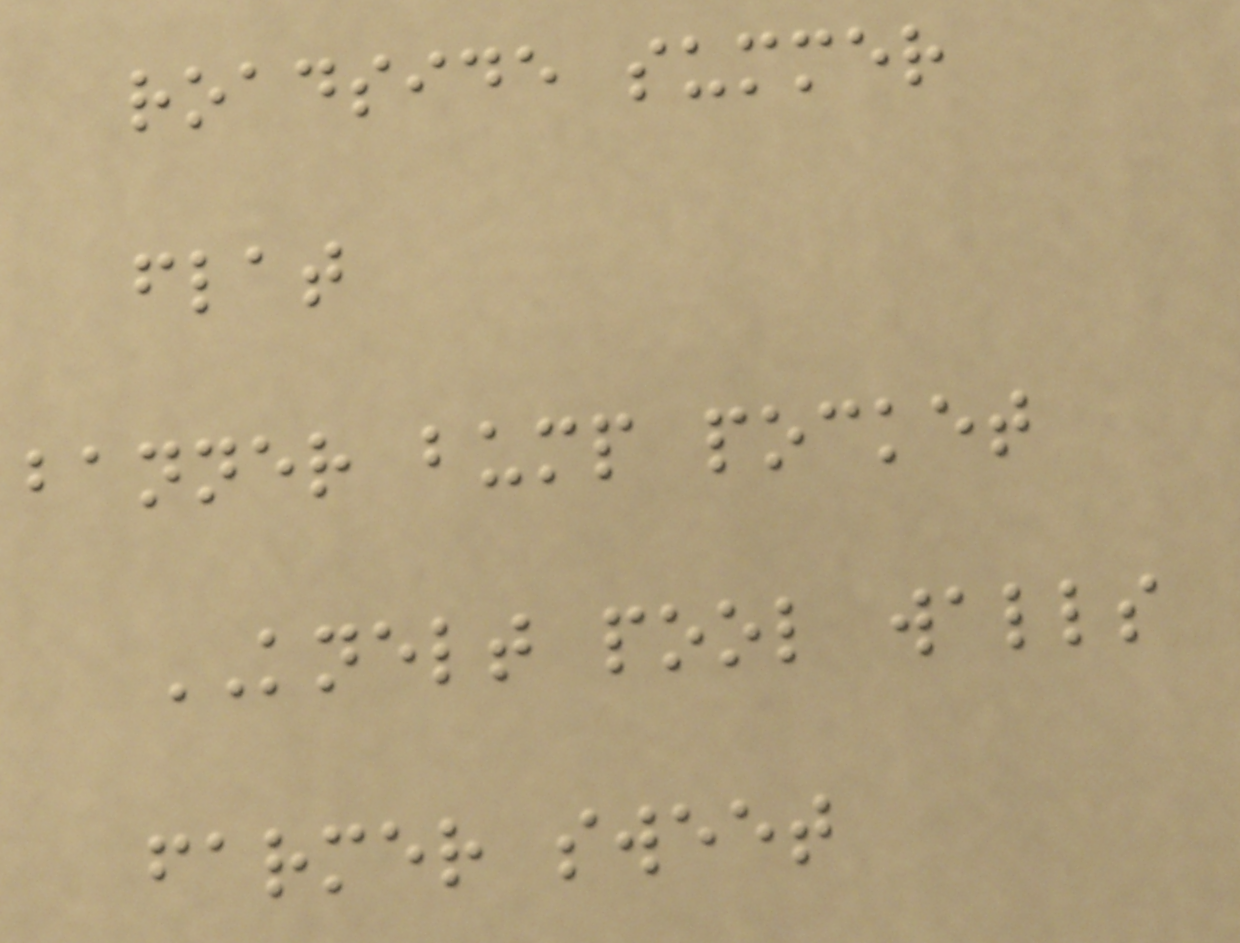roadside summer
flat
banner bump pocket
KNELT pool walls
farmer sweet
